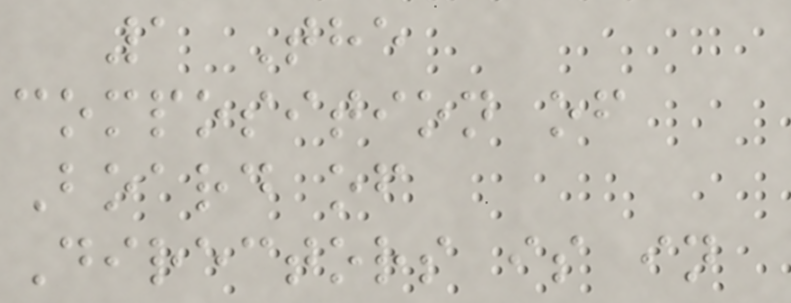1 The
composition of
Board of
Directors is in
